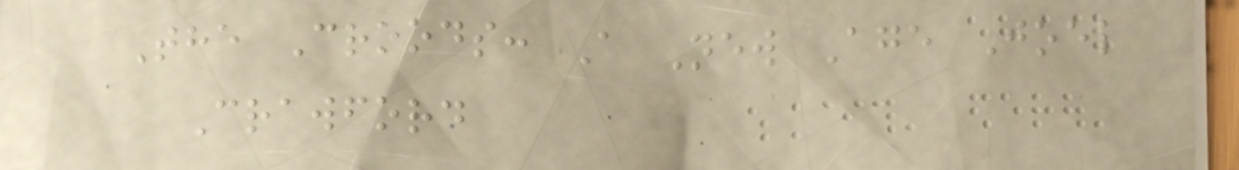The Croods: A New Age Joel
Crawford
